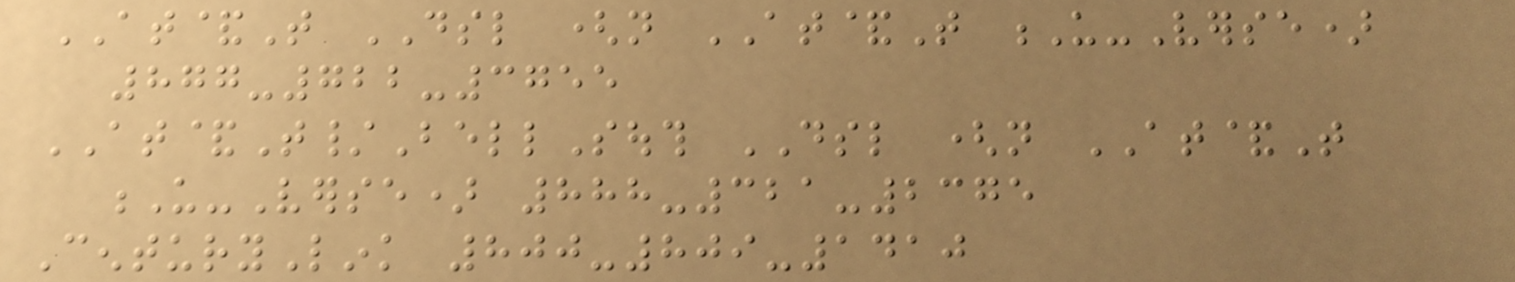AT&T DSL (not AT&T U-Verse)
877-722-3755
AT&T/BellSouth DSL (not AT&T
U-Verse) 888-321-2375
CenturyLink 800-809-1410
